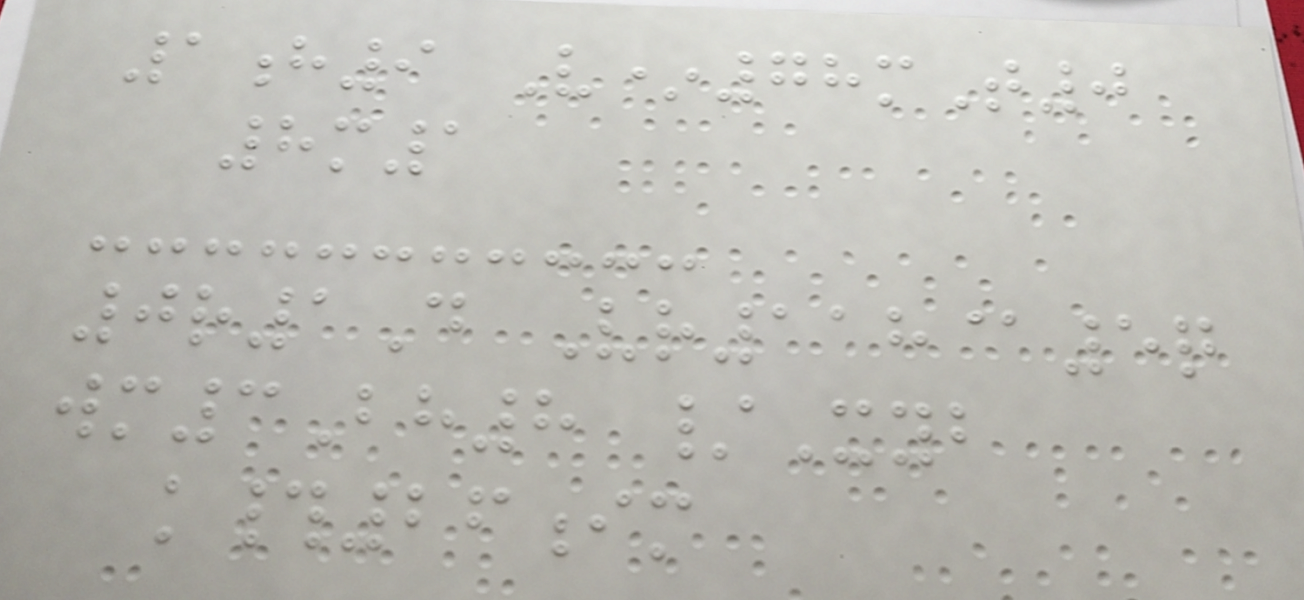1h9 V*78mT0
8m1
0r1D Vr118@5q
wm3Bh8 /Xyb
k#26im
